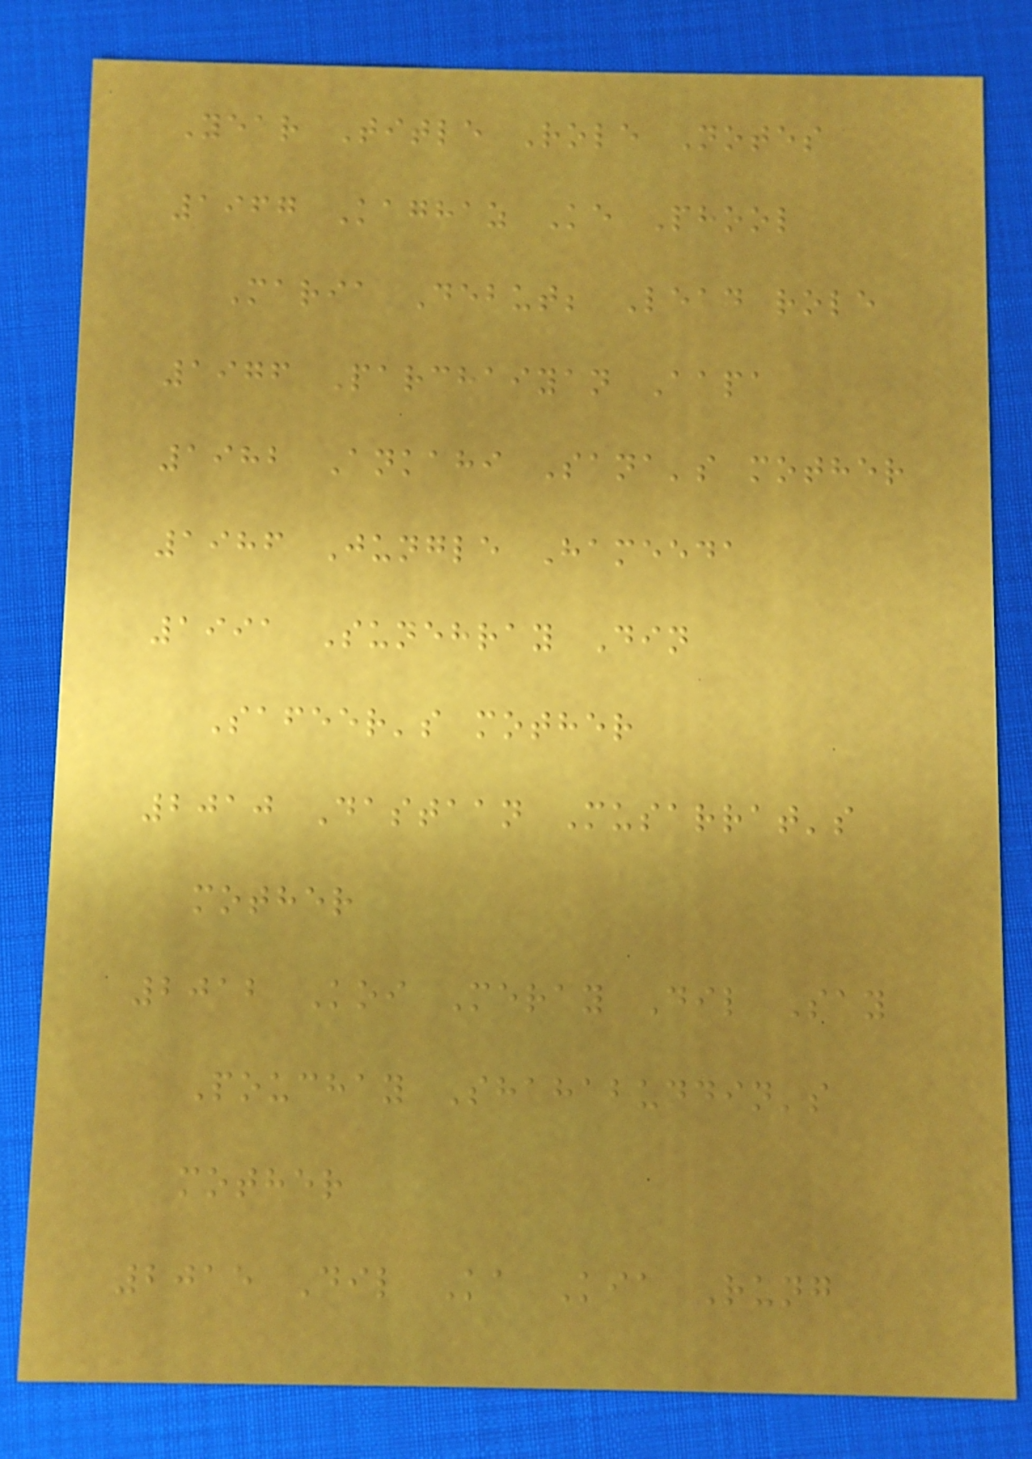Year Title Role Notes
1967 Kaghaz Ke Phool
Maria Debut; Lead role
1976 Parchaiyan Aapa
1982 Ankahi Sana's mother
1986 Jungle Hameeda
1991 Sunehray Din
Safeer's mother
2010 Dastaan Musarrat's
mother
2012 Koi Meray Dil Say
Pouchay Shahabuddin's
mother
2015 Dil Ka Kia Rung
